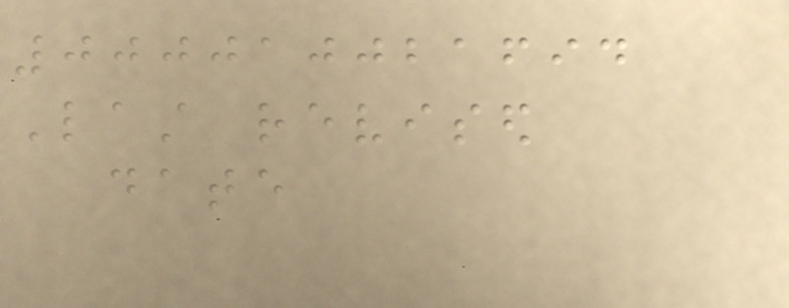000010021694
Last revised
date
